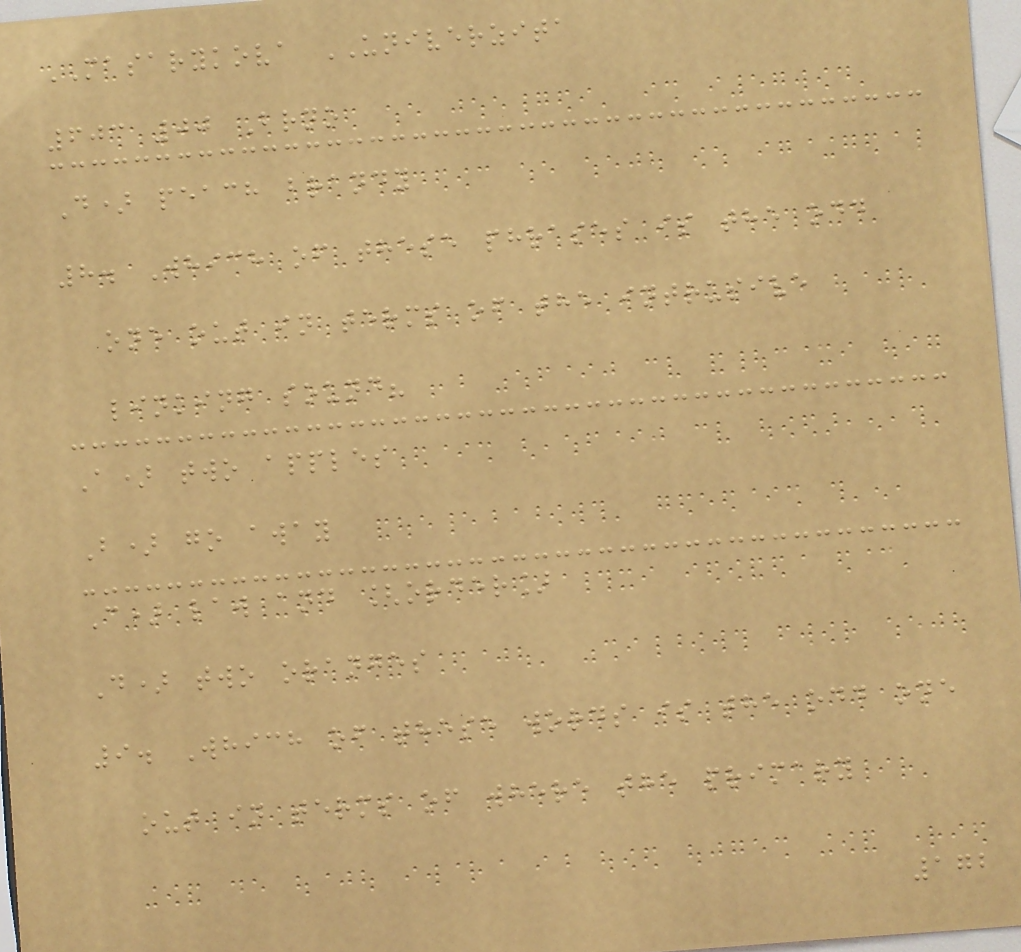MASARYKOVA UNIVERZITA
603 00 Brno
D) peach brandy
8. Which of these phrases is the odd
one out in terms of the intrusive
linking sound?
A) two apples
B) go away
C) law and [order]
D) two oranges
9. Which of these words is the odd one
out in terms of where the primary
172
